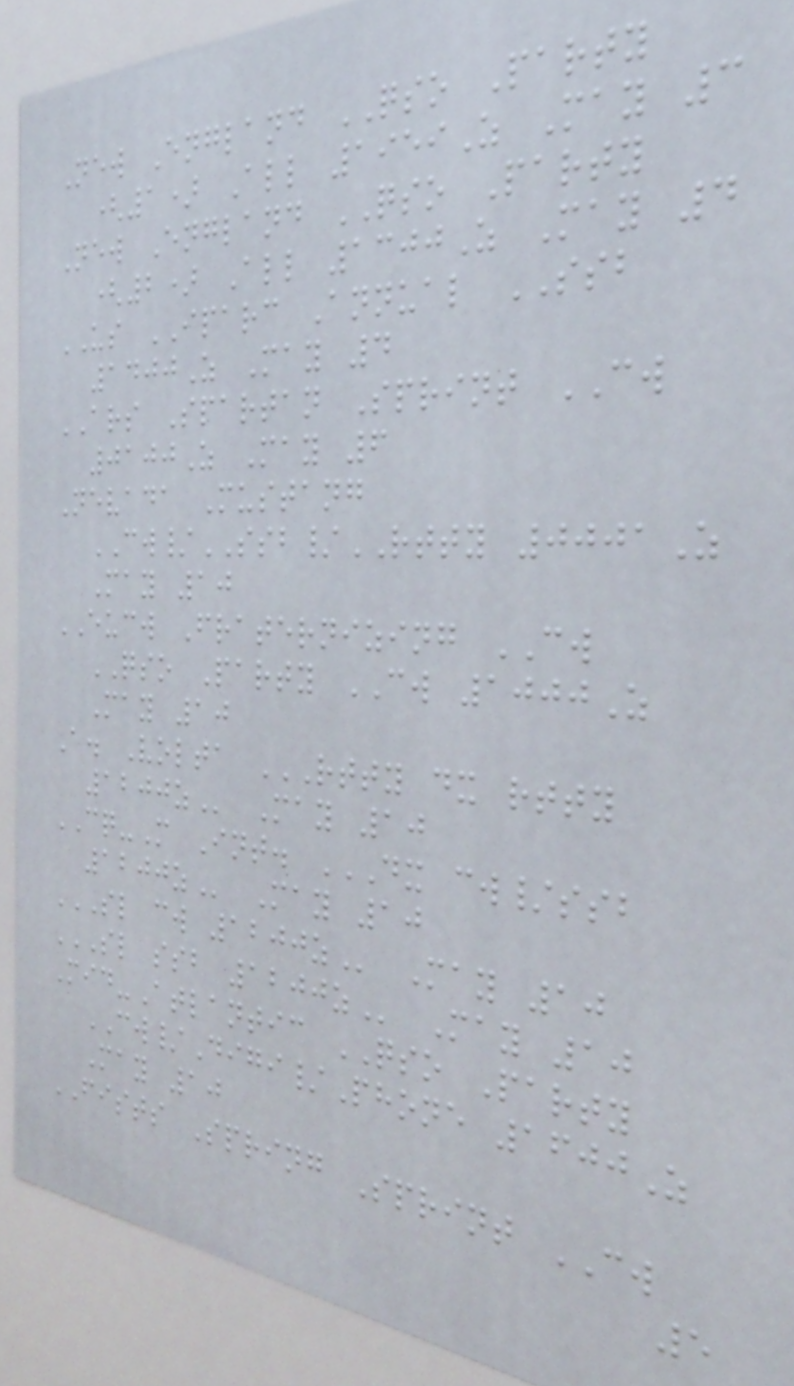New England QSO Party
(1) All 1959Z May 3
New England QSO Party
(2) All 1300Z May 4
US IPARC Annual SSB
1400Z May 4
ARS Spartan Sprint CW
0100Z May 6
Nevada Mustang
CW/SSB/RTTY 0001Z
May 10
EUCW Fraternizing CW
QSO Party CW 1000Z
May 10
A. Volta RTTY DX RTTY
1200Z May 10
CQ-M Int. DX CW/SSB
1200Z May 10
SL CW 1200Z May 10
SL SSB 1200Z May 10
Mid-Atlantic QSO Party
CW/Digi/Phone 1600Z
May 10
FISTS Spring Sprint CW
5
